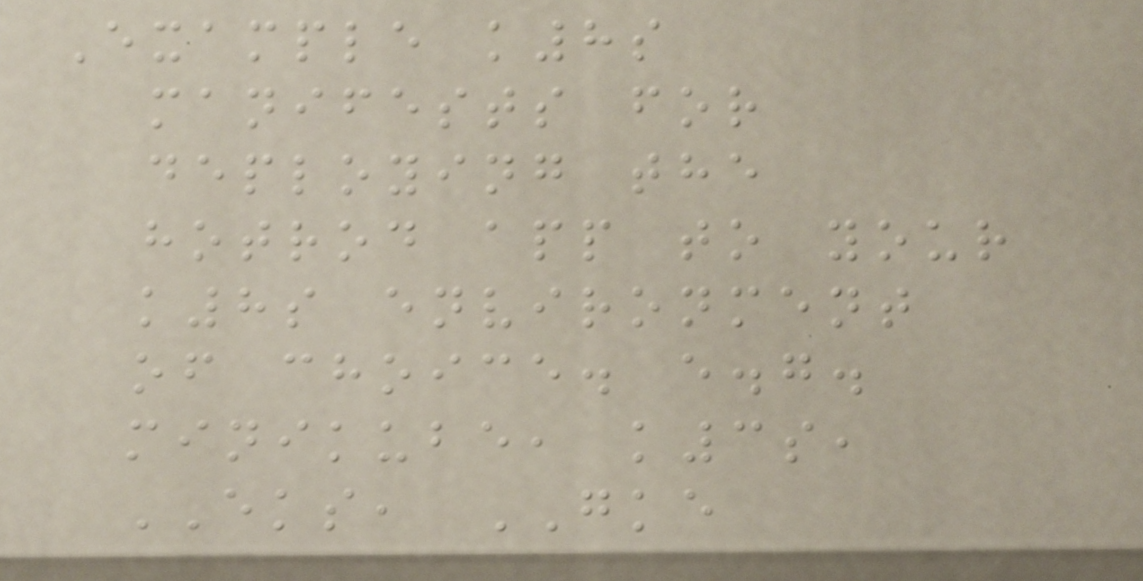Example k8s
manifests for
deploying the
hotrod app to your
k8s environment
of choice. e.g.
minikube, k3s,
EKS, GKE
